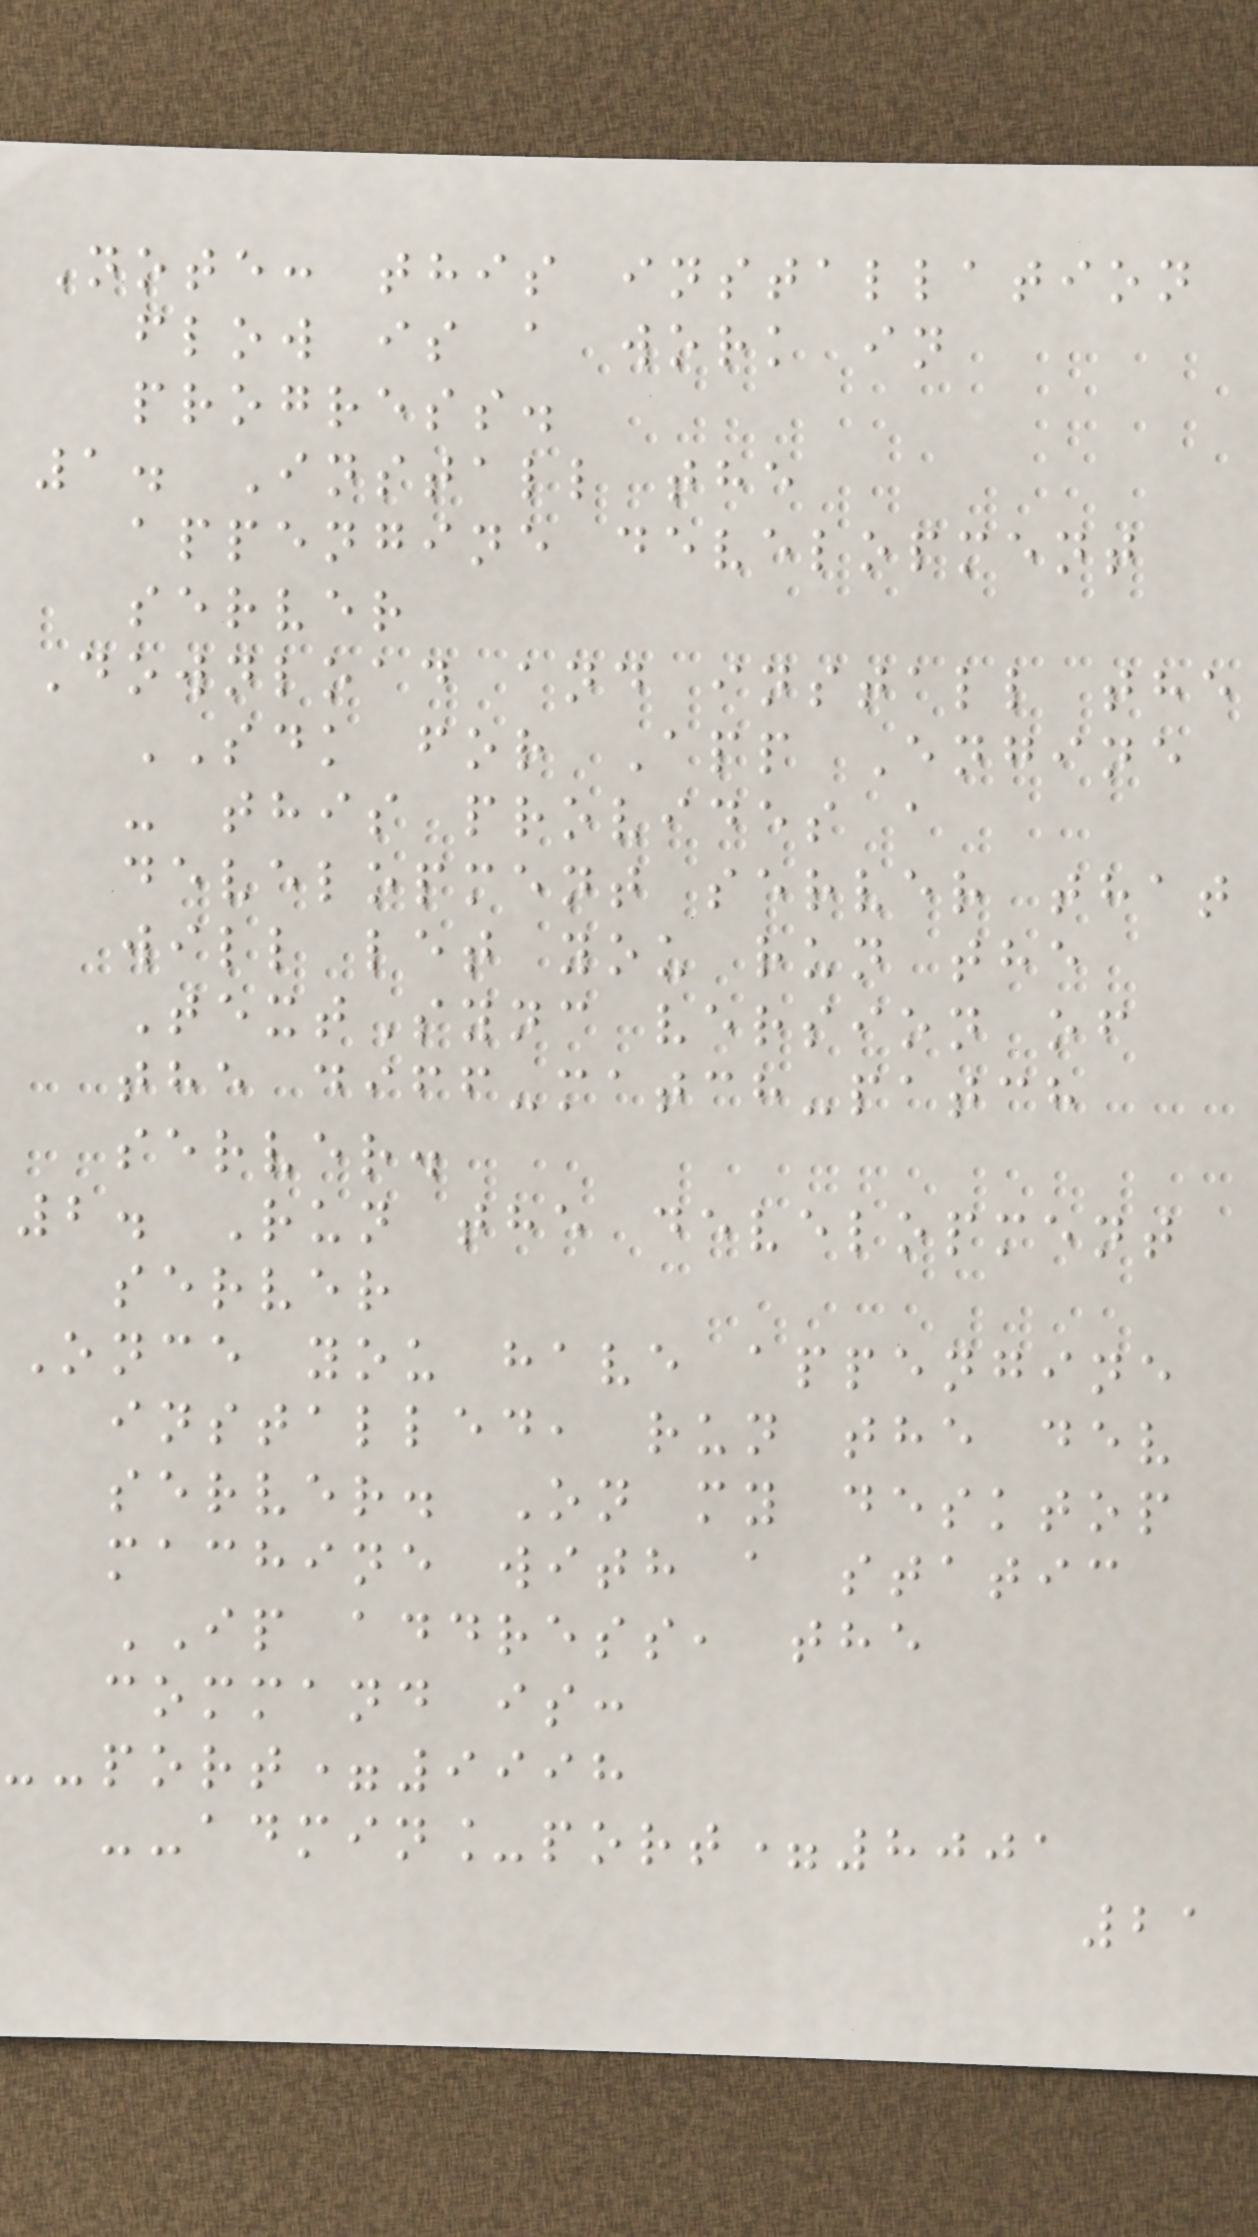Note: this installation
flow is a work in
progress.
1. Install the
appengine development
server
Download and install the
SDK for App Engine
- this provides a
development server that
will let you run the
TextSync version of
the diff-match-patch
server.
2. Run the development
server
Once you have appengine
installed, run the dev
server. On my desktop
machine with a static
IP address, the
command is:
--port=9998
--admin_port=8001
21
